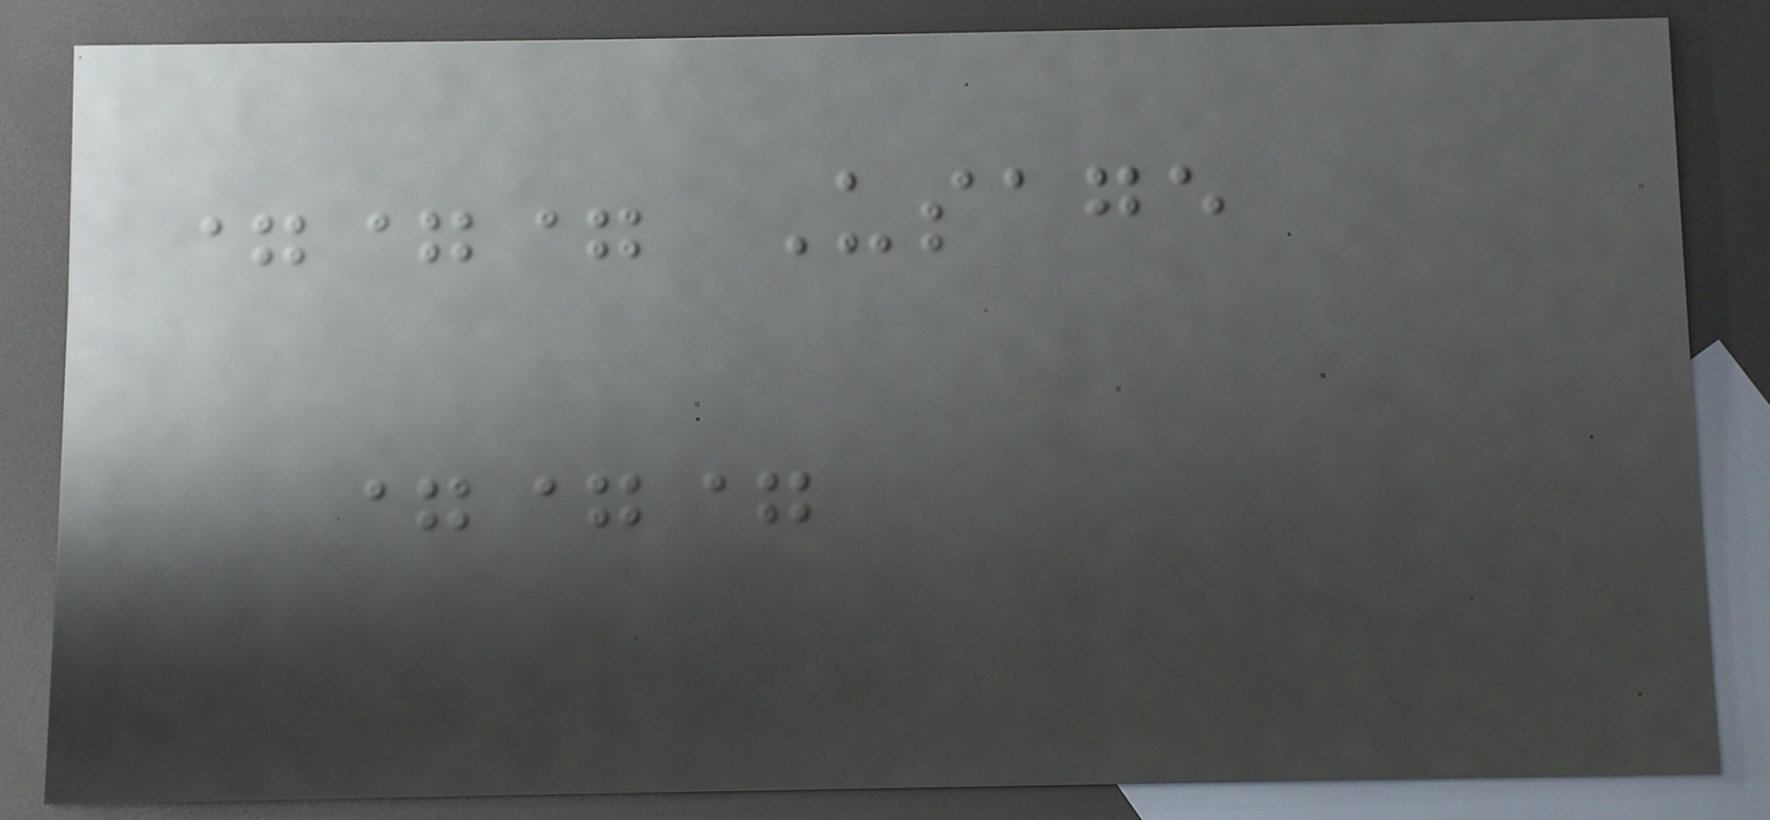=== Usage
===
